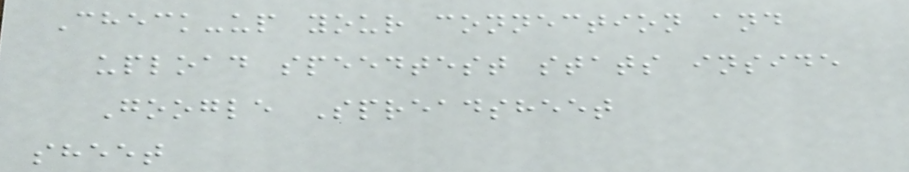Check-up your connection and
upload speedtest stats inside
Google Spreadsheet
sheet
